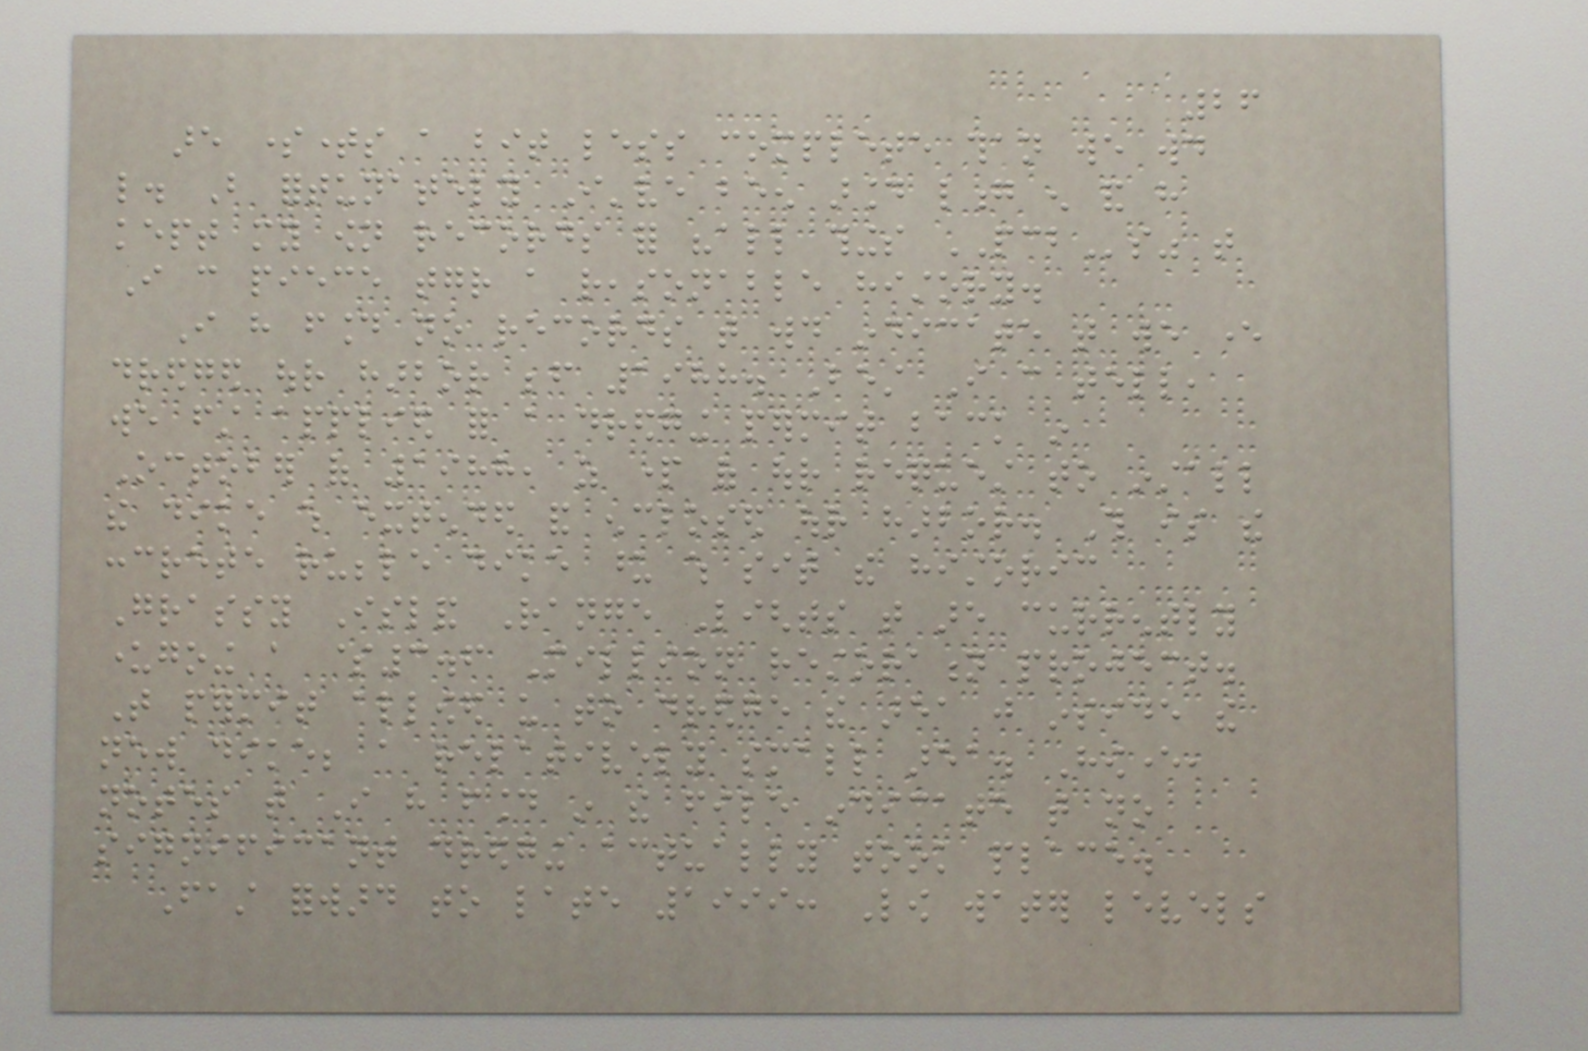26
are sometimes a bit less complete than we would
like. But fortunately I've been around long enough and have
kept my own records for "all things PCBs" that
I can piece together a reasonable history.
I have found no records that would indicate that we ever
dredged our harbor before 1988. Best I can tell,
we first applied for a dredging permit back in
October of 1988, as part of our request to install
the dike which extended and enclosed our harbor. This is the
concrete rubble dike upon which sit the historic
Grassy Island Range Lights that are currently
undergoing a $3.6 Million restoration project.
That permit allowed us to dredge the area just inside the
new dike; a relatively small area. However,
notes that I have found in the file indicate that no
significant dredging actually took place.
Fast forward to late 1999: Low water levels
